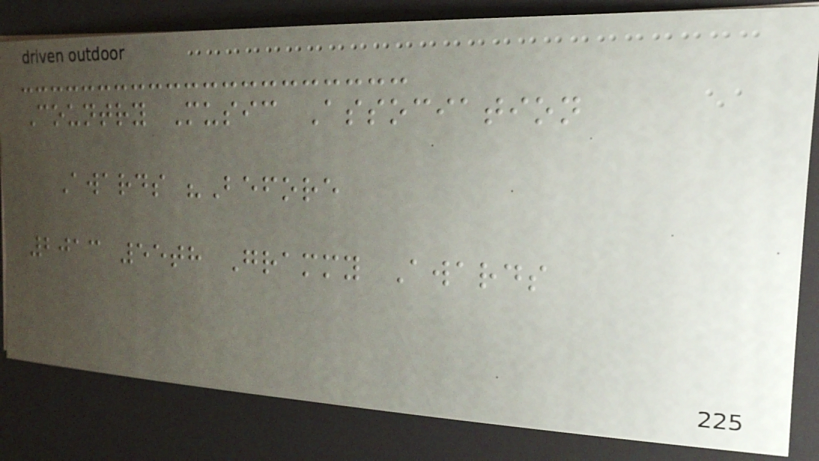Country Music Association
Awards "Before
2013 55th Grammy Awards
